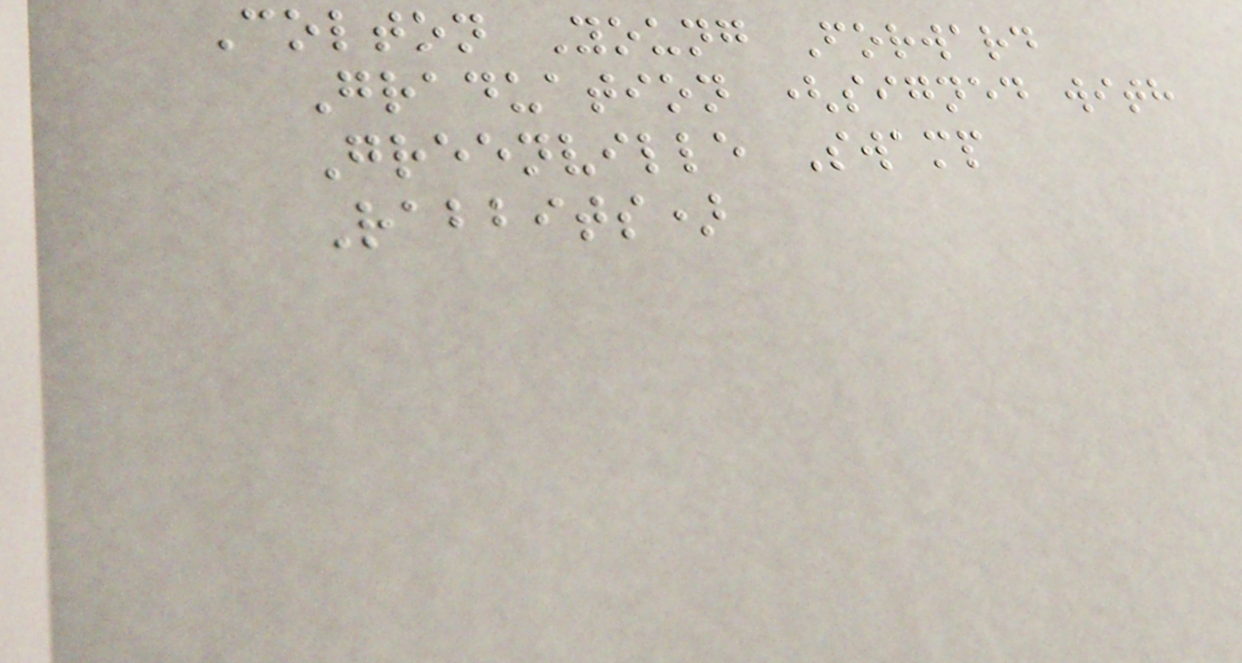Colton Young Forward
Graduation (signed with
Greenville Swamp
Rabbits)
